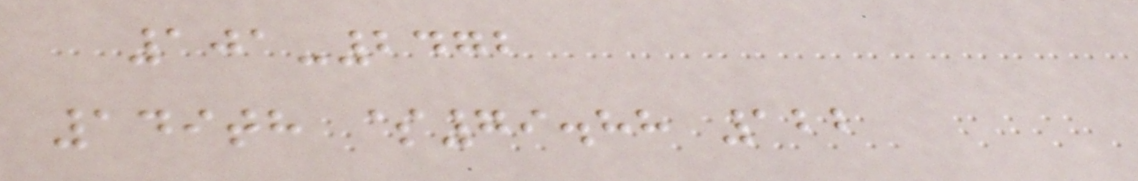101-2472
149th $79.88 122
